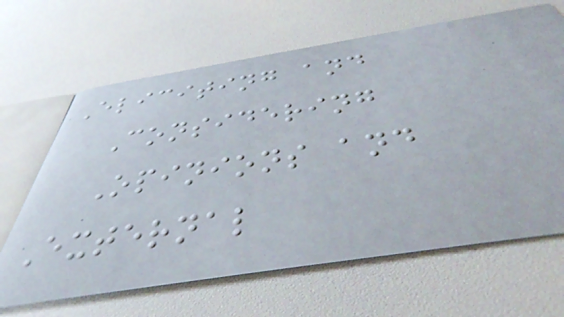Eliciting and
Considering
Opinions and
External
